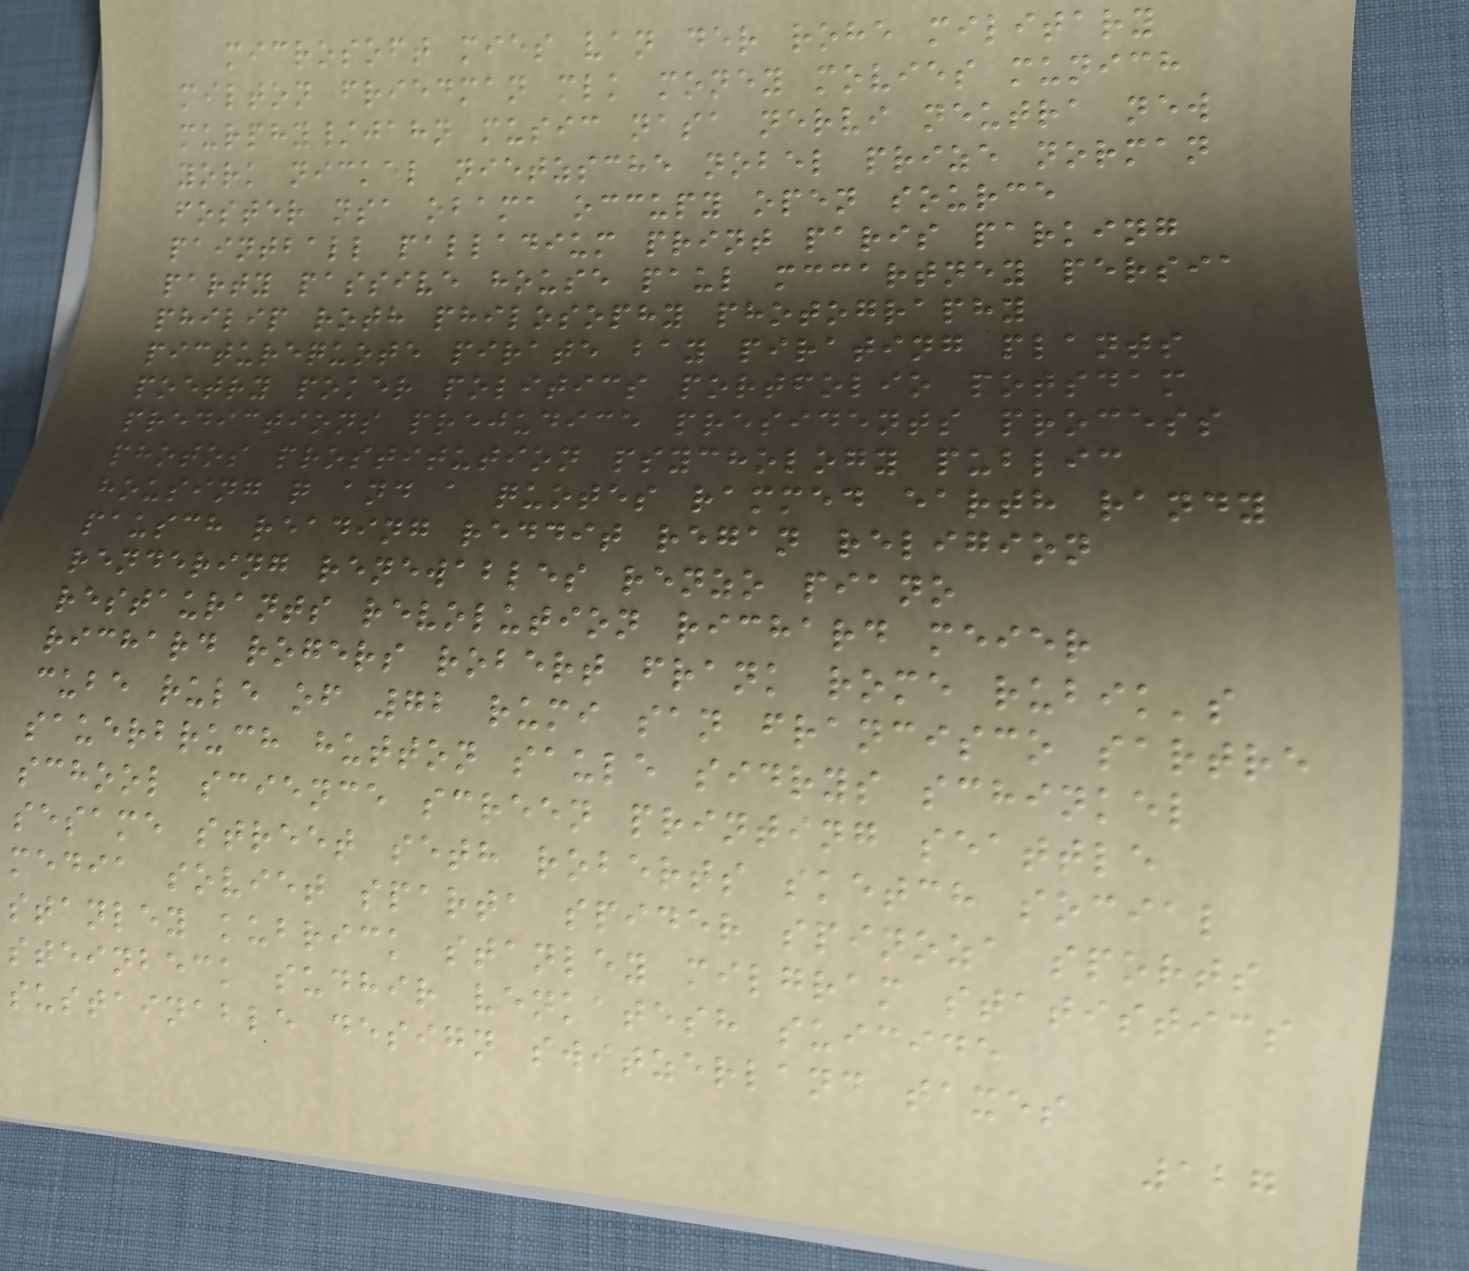microsoft mies van der rohe military
milton friedman mlk money movies munich
murphy/jahn music nasa nervi neutra new
york nickel nietzsche nobel prize norman
foster nsa obama occupy open source
paintball palladium print paris parking
party passive house paul mccartney persia
philip roth philosophy photography
picturequote pirate bay pirating plants
poetry poker politics portfolio potsdam
predictions prejudice presidents process
photos prostitution psychology public
housing q and a quotes rammed earth randy
pausch reading reddit regan religion
rendering renewables renzo piano
restaurants revolution richard meier
richard rogers robert frank rome rubik's
cube rule of 72 rumi san francisco sartre
sauerbruch hutton saule sidrys schinkel
school science screen printing seattle
sesame street seth roberts sketch social
media soviet sparta spider spinoza sports
stanley kubrick stanley milgram statistics
steinbeck sudhir venkatesh suicide
sustainable design switzerland taxes
127
